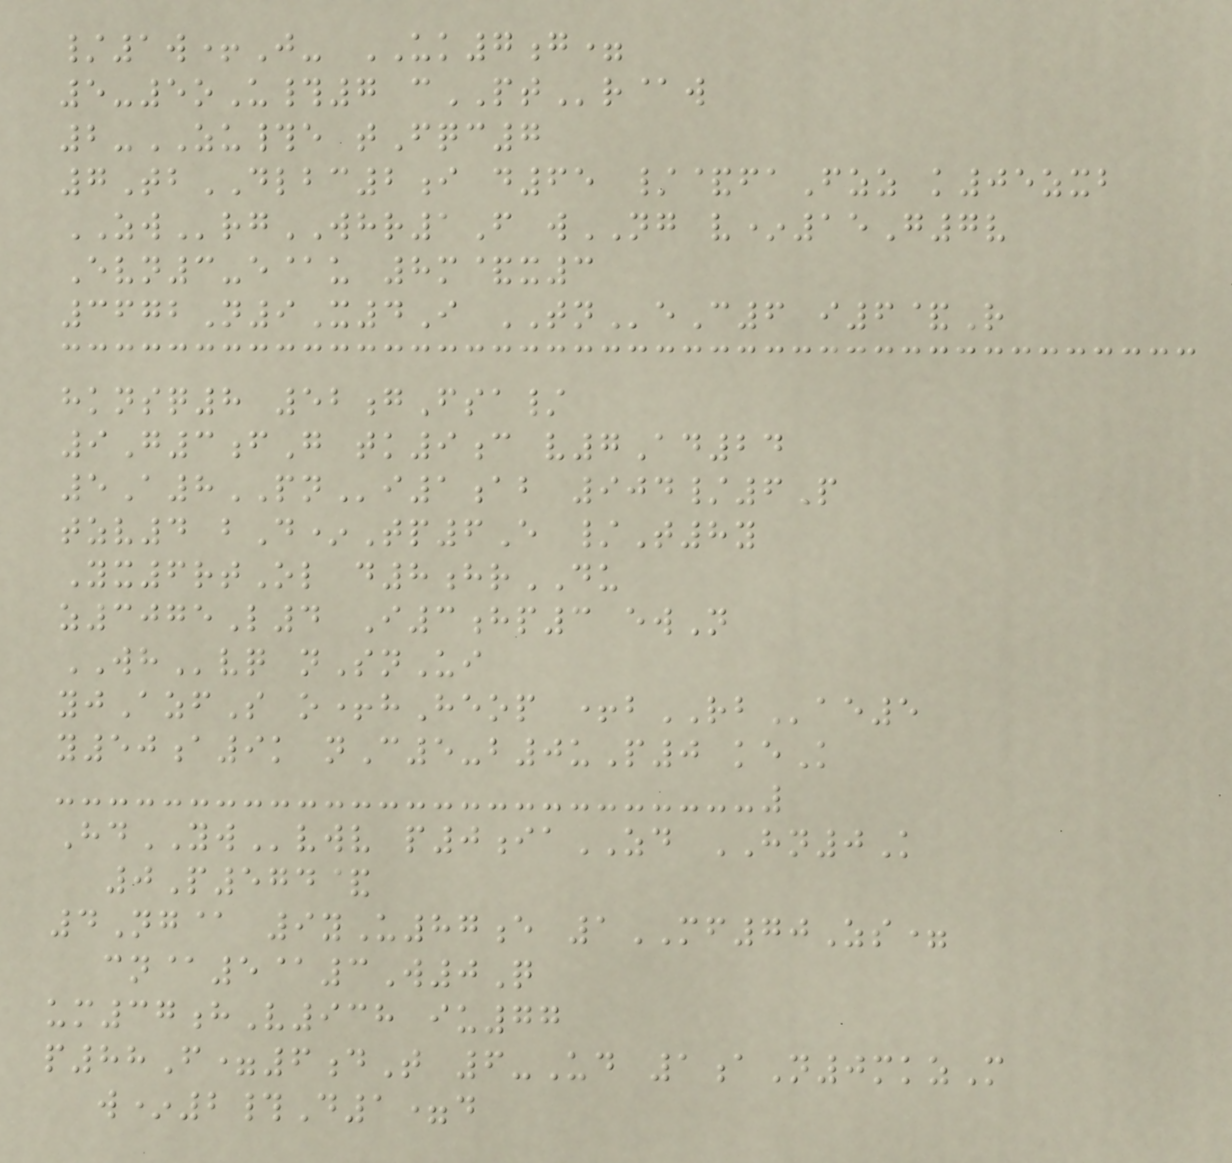/1w+J- UK7g=
5-5oU#7 cPTr@w
2-ZU#e tFqc7
7TbDLBC2i d65 /&faFzz k05zxb
ZWrgWHR1F wNG v*15G7v
Evn3-e@u 8m&x3
3672N9X4I TNeC6 i6&R
hknsq8 52gFsa/
9G3fG tk9c v7Ad24
5A8PNi1ab 904/6P
tzv4 bD*Tp6E /T8y
Yx6rtOl d8hrDU
z3075L4 I3hp3 ewN
WHvq nSnUi
yjAzfS o+hHeop +bRBae5
y50a9k nC5-b0uP0 keK
HdYWvwv p0iaZD HN0K
0P574&
4Ng@ 9yU87e 1MF70Zs=
cn@5@3W0Q
um37hV938 iu77
p88F=6dT 6-Ud 1aN0mkzM
w*2#D1=d
